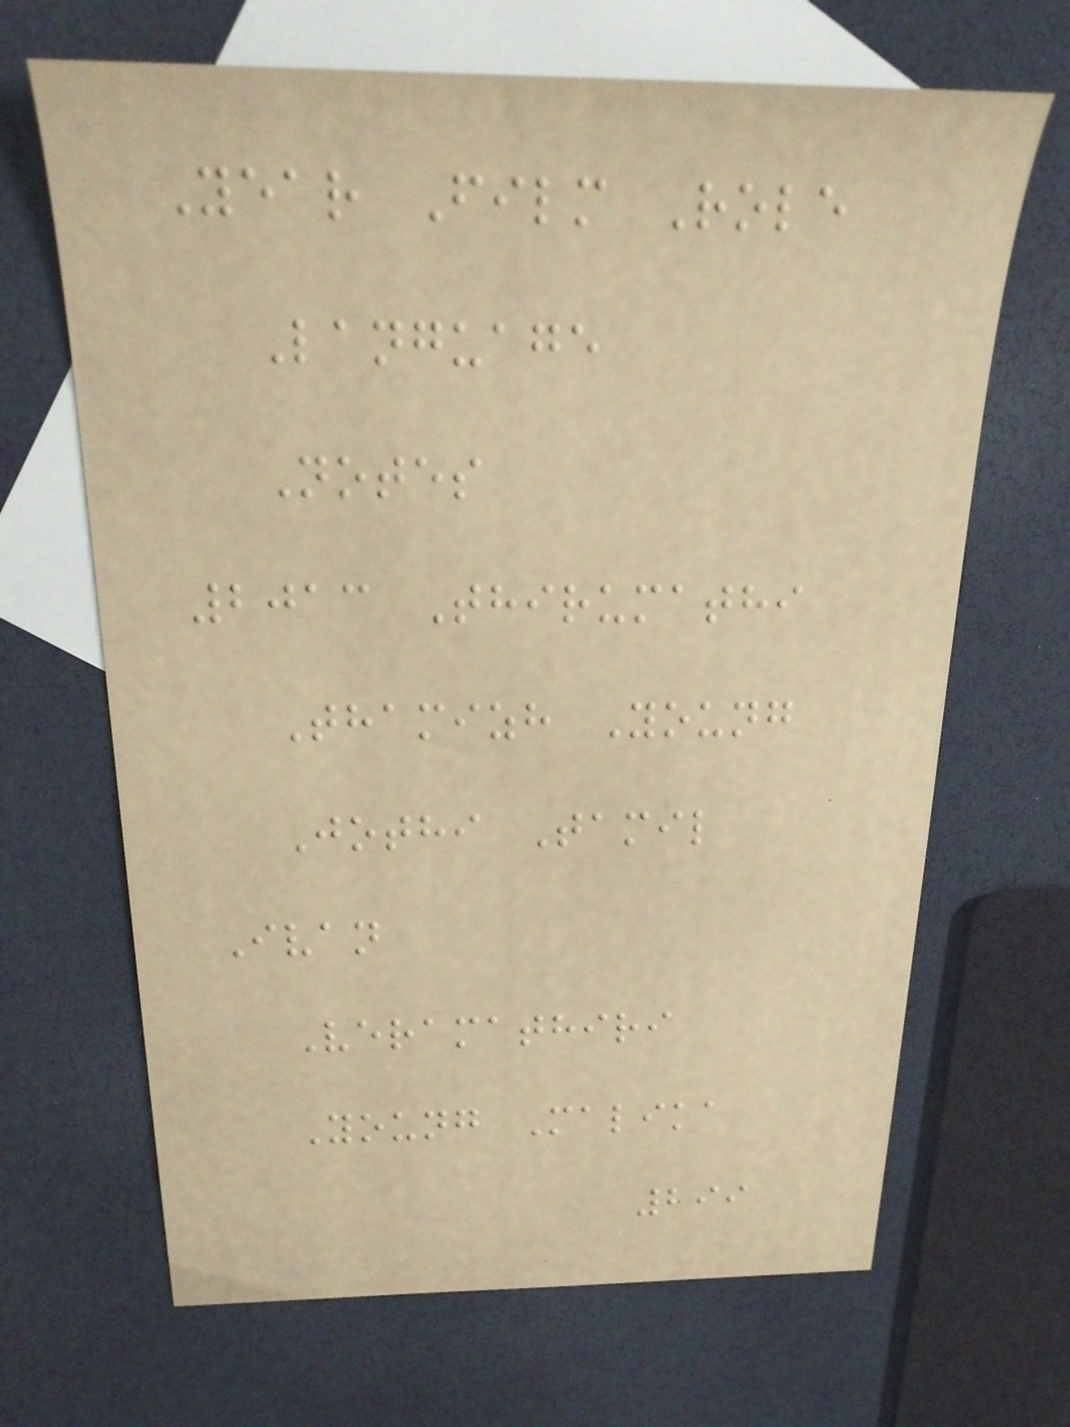Year Film Role
Language
Notes
2013 Thirumathi
Thamizh Young
Jothi Tamil
Ivan
Veramathiri
Young Malika
299
